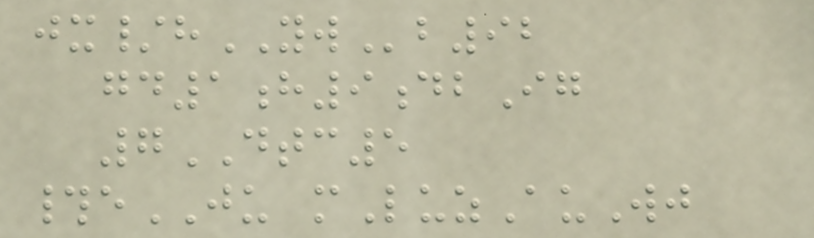jx/hYWb92
gd1h9dbIg
7DTC5
#eJU mLuzAuWj
